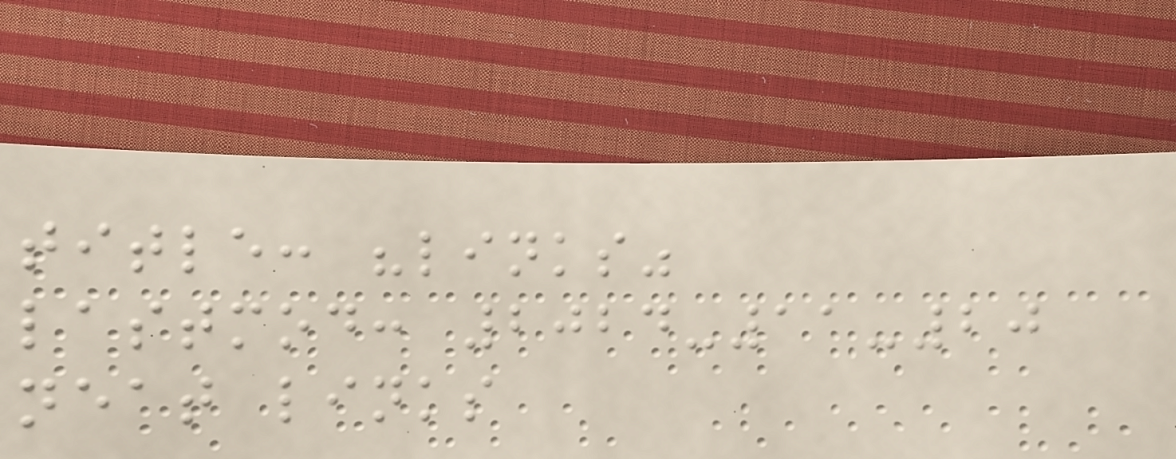title: "links"
lastmod: 2024-11-20
neat links
